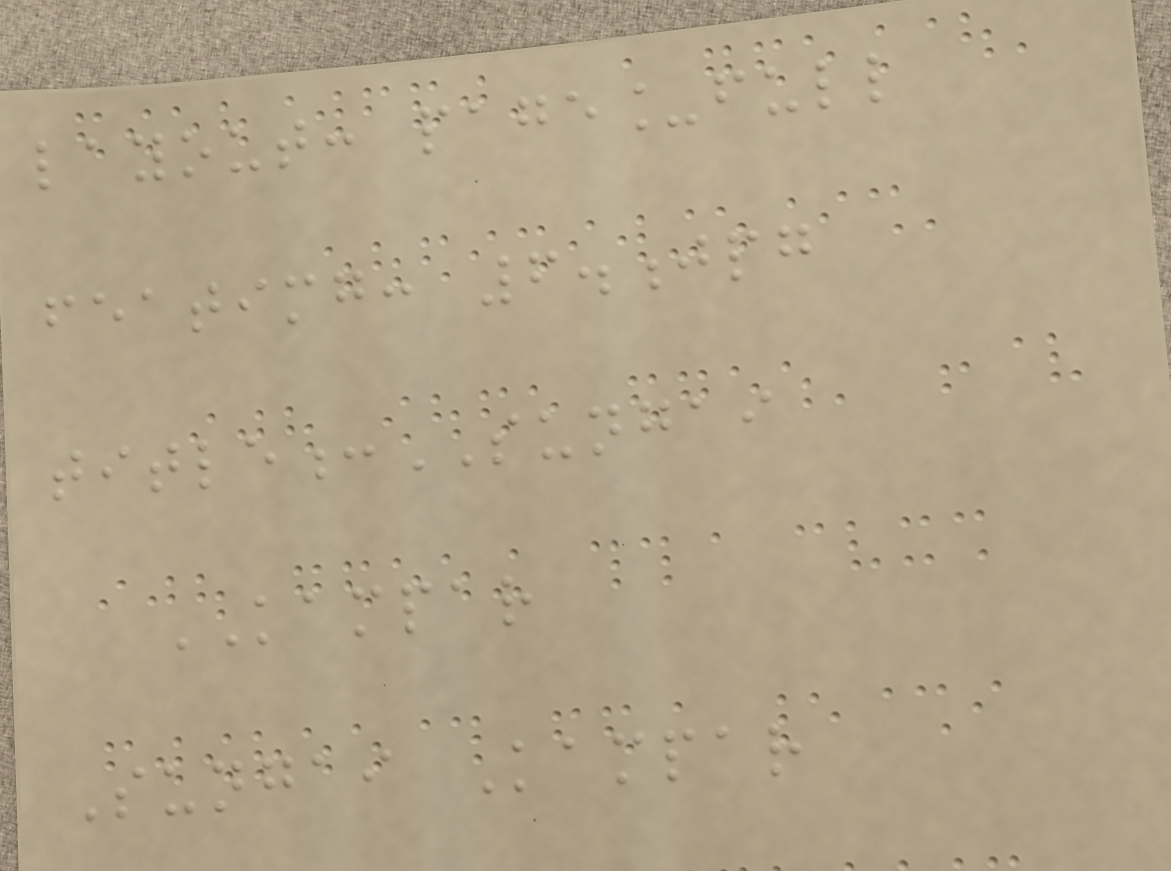layout: page_full
featimg: 6.jpg
title:SUNGAI
KAMPAR
Sungai Kampar
